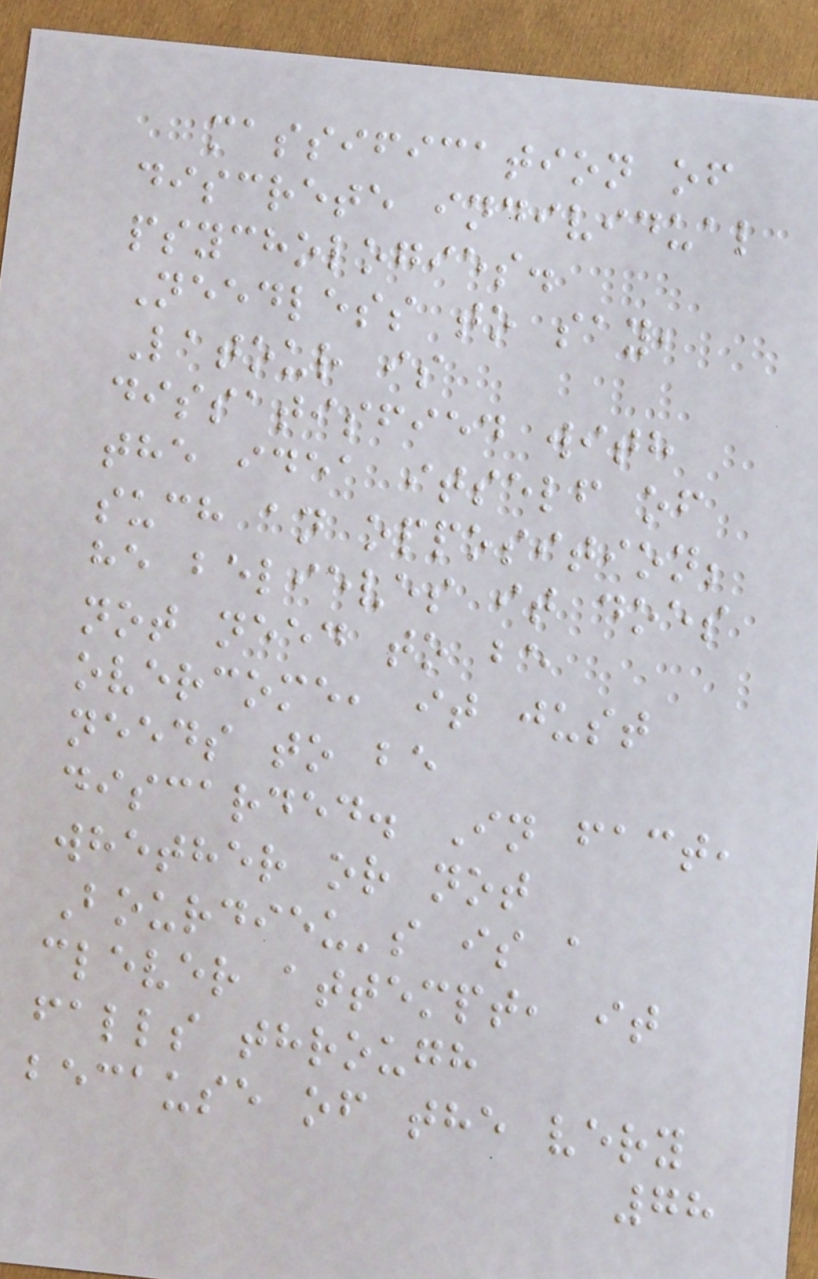massification of
discrete individual
psychologies.
Needless to say,
Latour is
dissatisfied with
the idea itself of
such an opposition;
he believes it does
not need to be
overcome, it just
needs to be
discarded. In fact,
whether or not
Bourdieu's is a
clever attempt, it
falls through
because of the very
78
